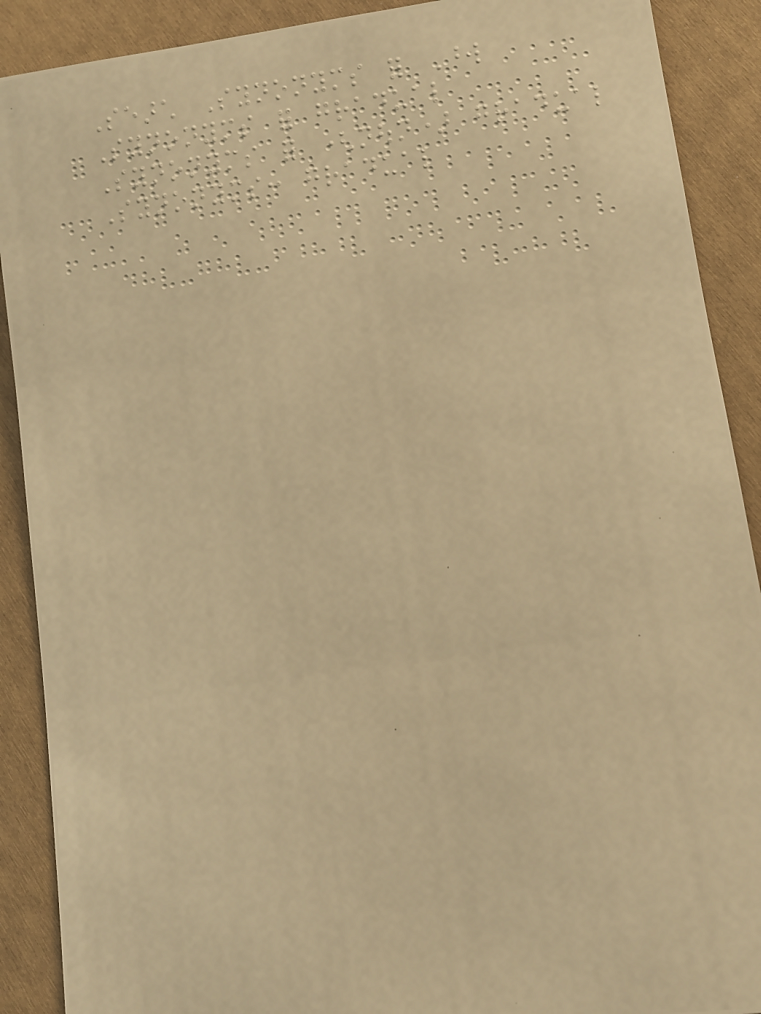Search Synonyms for Word
Synonyms for gradual
Synonyms for (noun) gradual
Synonyms: gradual
